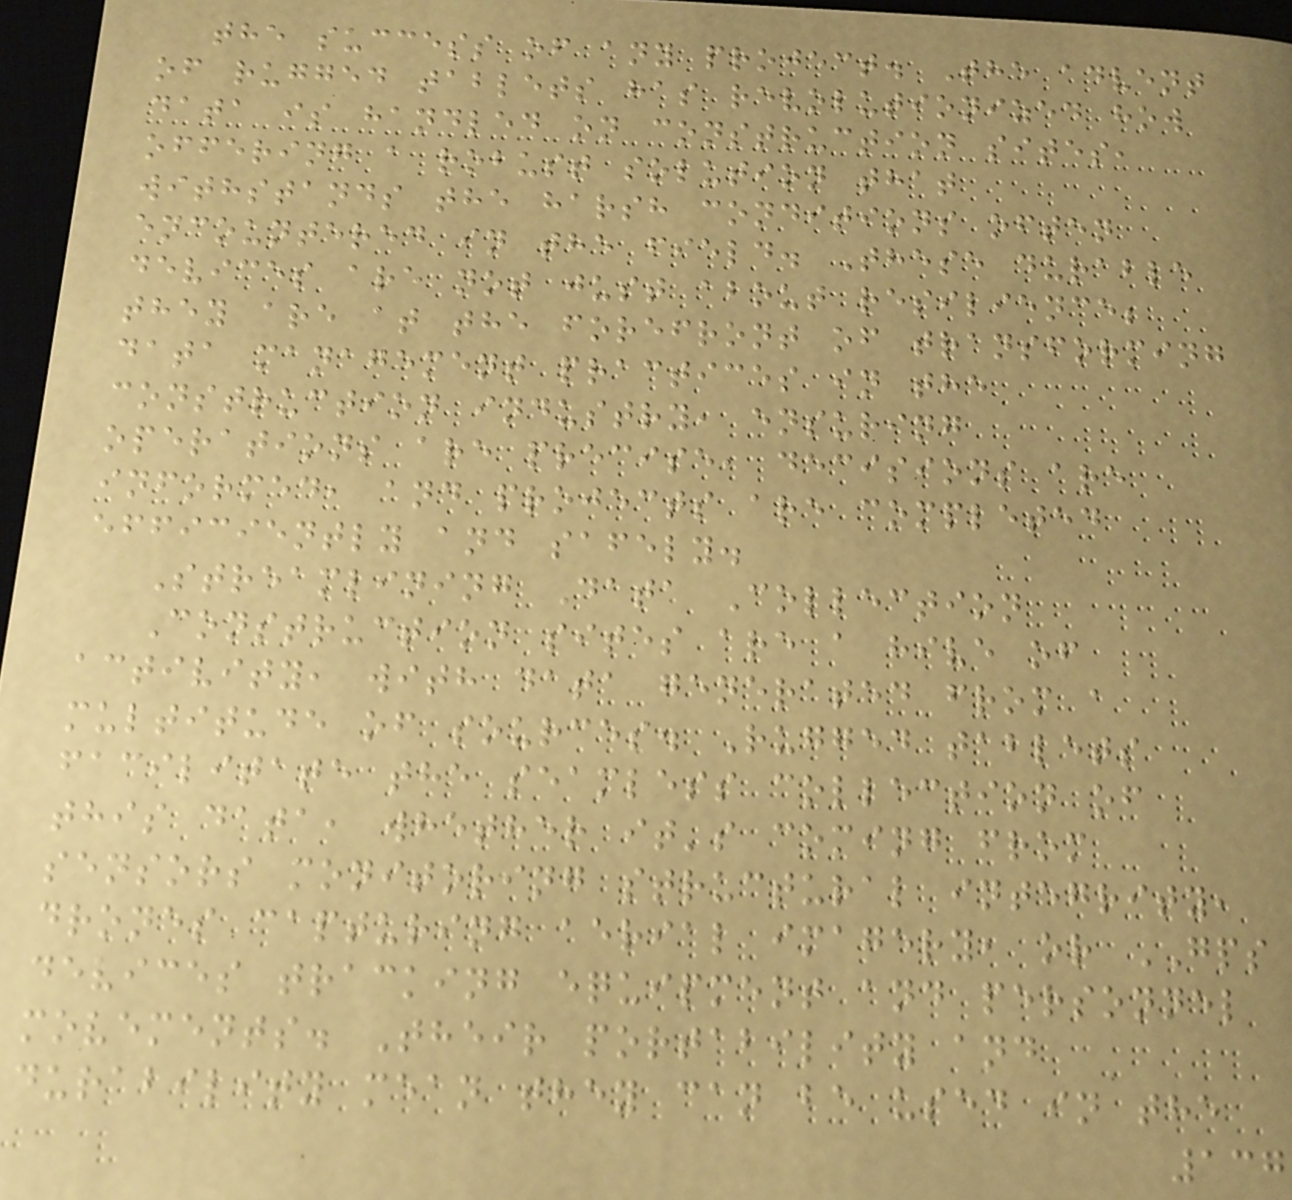the success of any project. The advent
of rugged tablets has revolutionized how
data is handled on construction sites,
offering a robust solution that
withstands the harsh conditions often
encountered in the field. These durable
devices are not just about resilience;
they are at the forefront of transforming
data management practices in the
construction industry, ensuring
operations are precise, decisions are
informed, and projects are completed
efficiently and safely.
Streamlining Data Collection
Construction sites are a hive of
activity, with data generated from a
multitude of sources. Rugged tablets
facilitate the seamless collection of
this data, whether it's coming from
sensors monitoring structural integrity,
drones capturing aerial imagery, or GPS
devices tracking equipment and personnel
movements. Their portability and
durability mean they can be used in the
137
